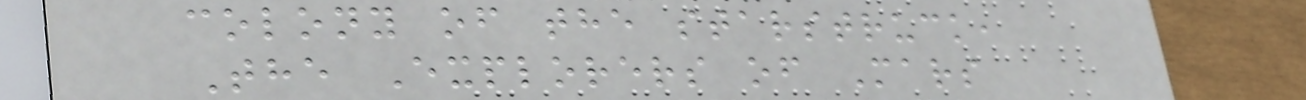colony of the starstruck,
The Explorers of Mars
